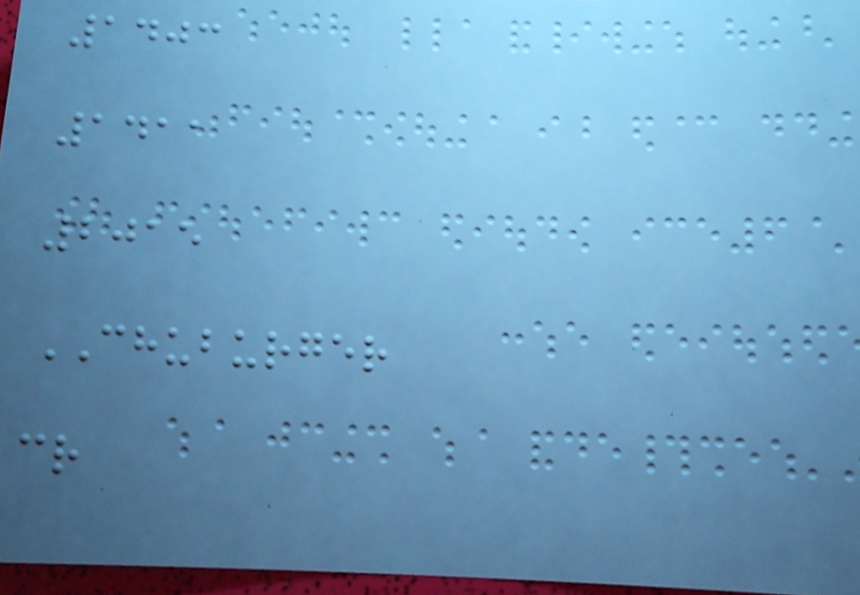1403
1411
2015
CHUBURGER
cr
